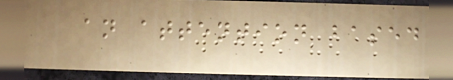an attention based
